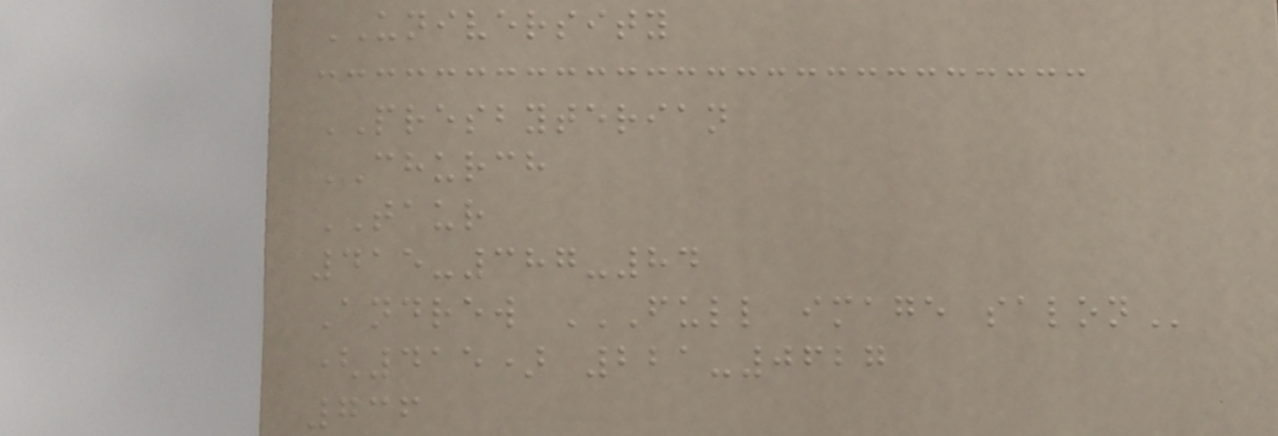UNIVERSITY
PRESBYTERIAN
CHURCH
TAUR
415-387-84
Andrew FULL IMAGE SALON
(415) 221-0627
736
